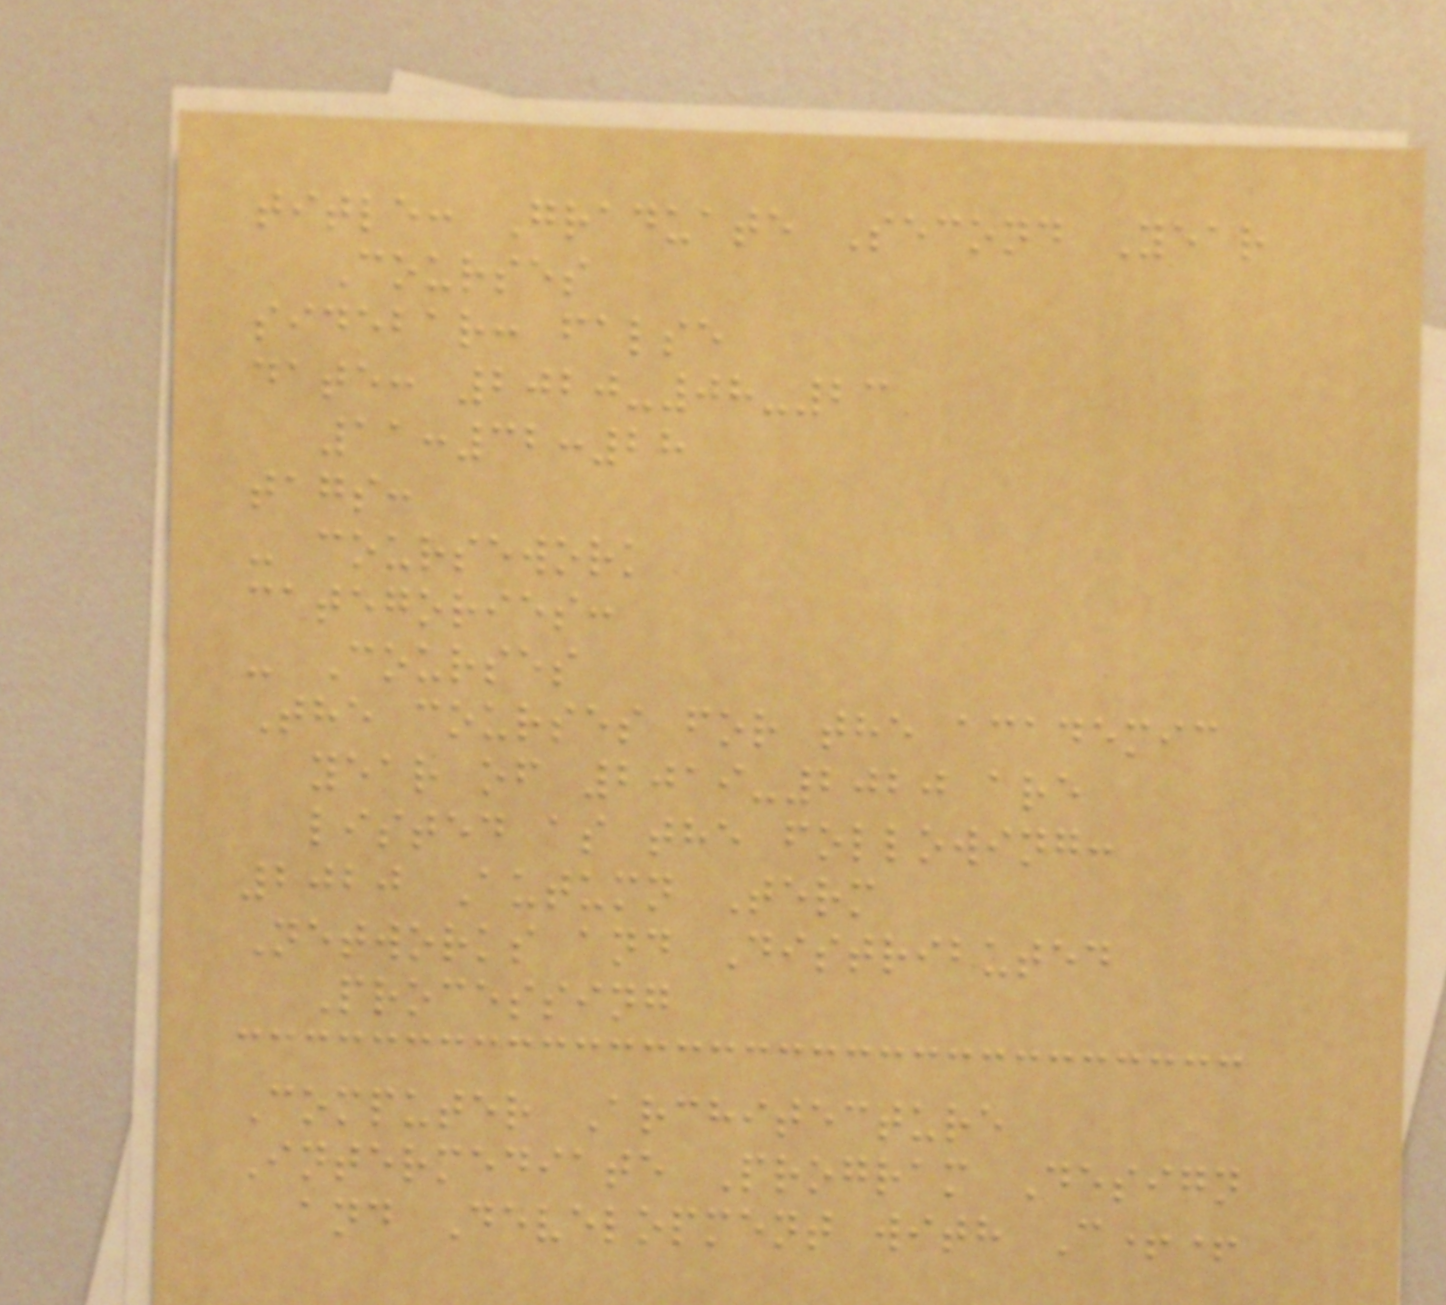title: Graduate Second Year
Courses
sidebar: false
date: 2020-08-23
11:32:28
tags:
- coursework
categories:
- Courses
The courses for the academic
year of 2019-2020 are
listed as the following:
2020 Autumn Term
Networks and Distributed
Processing
Computer Architecture
Intermediate Program Design
and Development with C++
